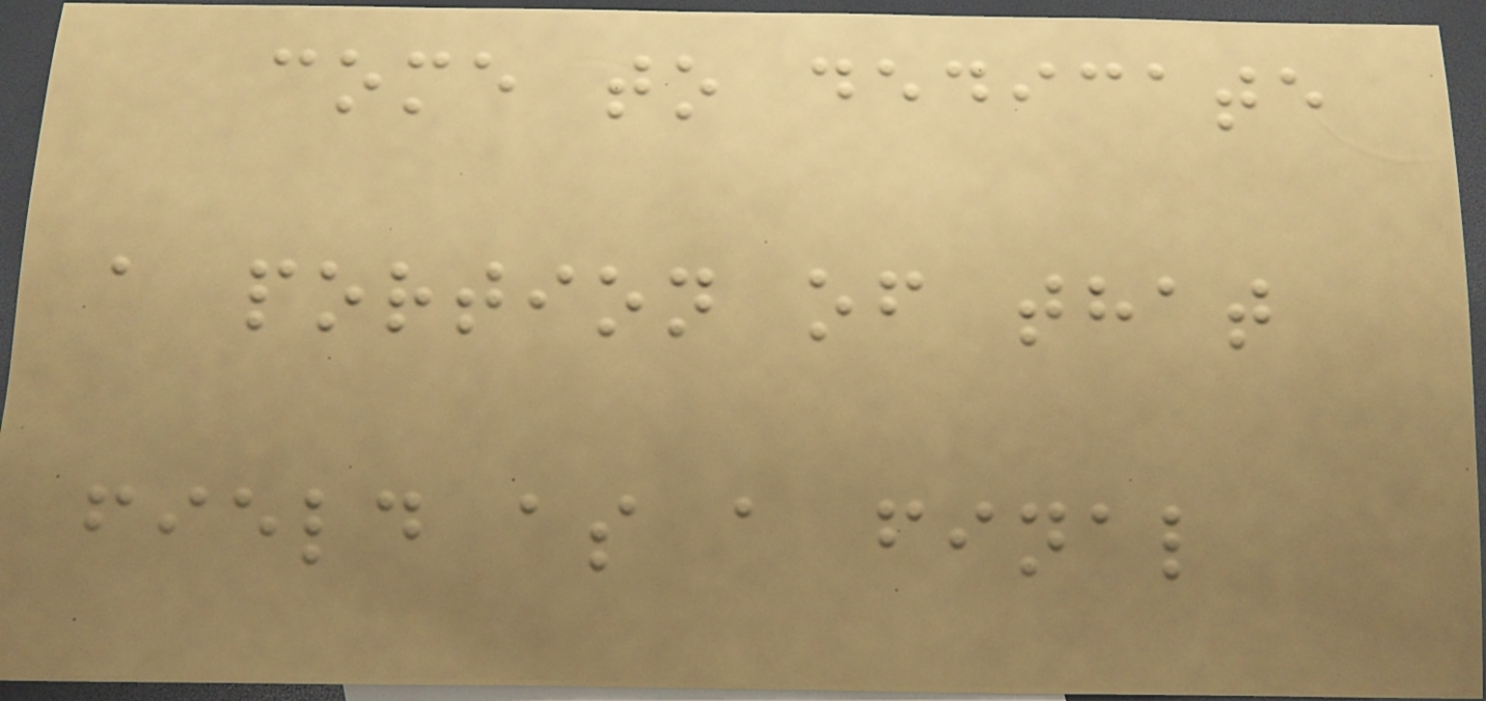come to dedicate
a portion of that
field as a final
